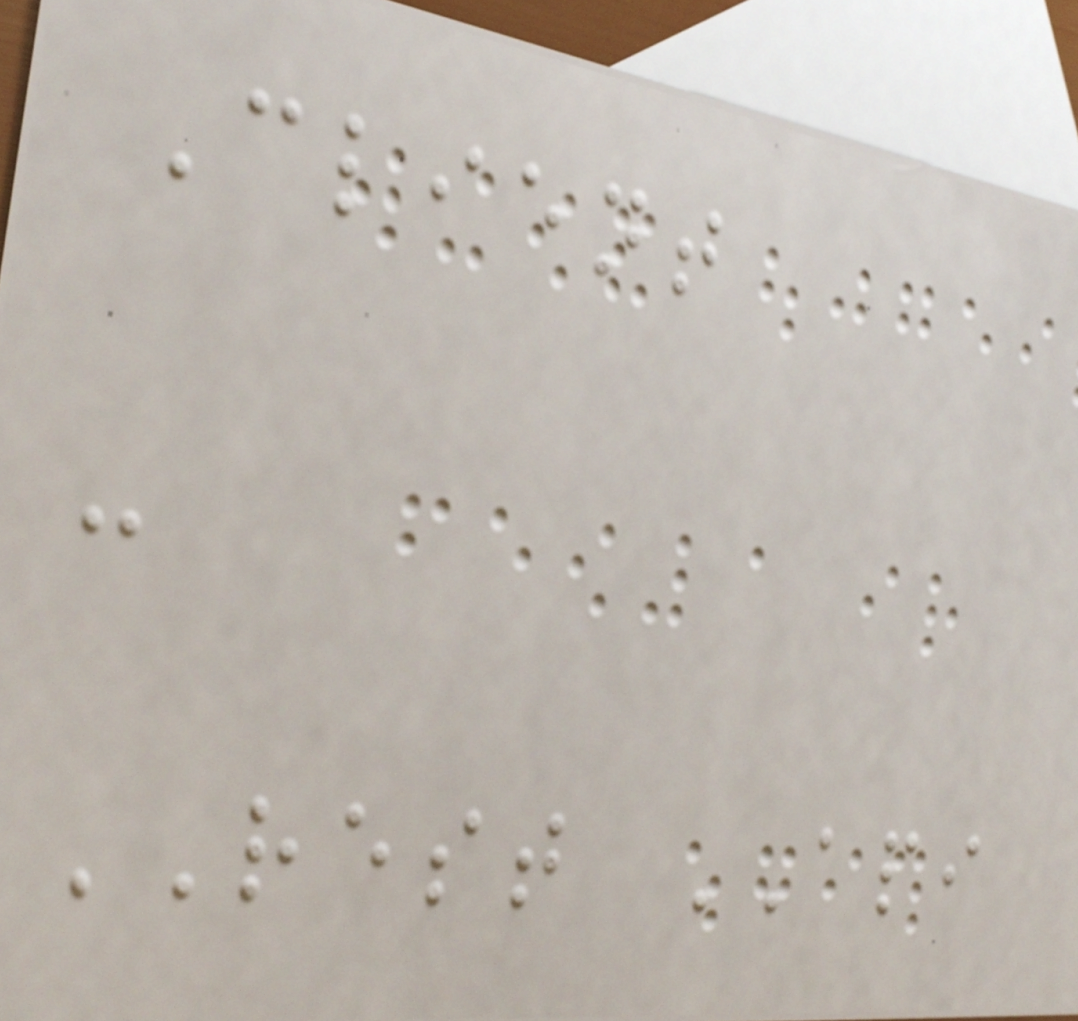Client
-
REST API
